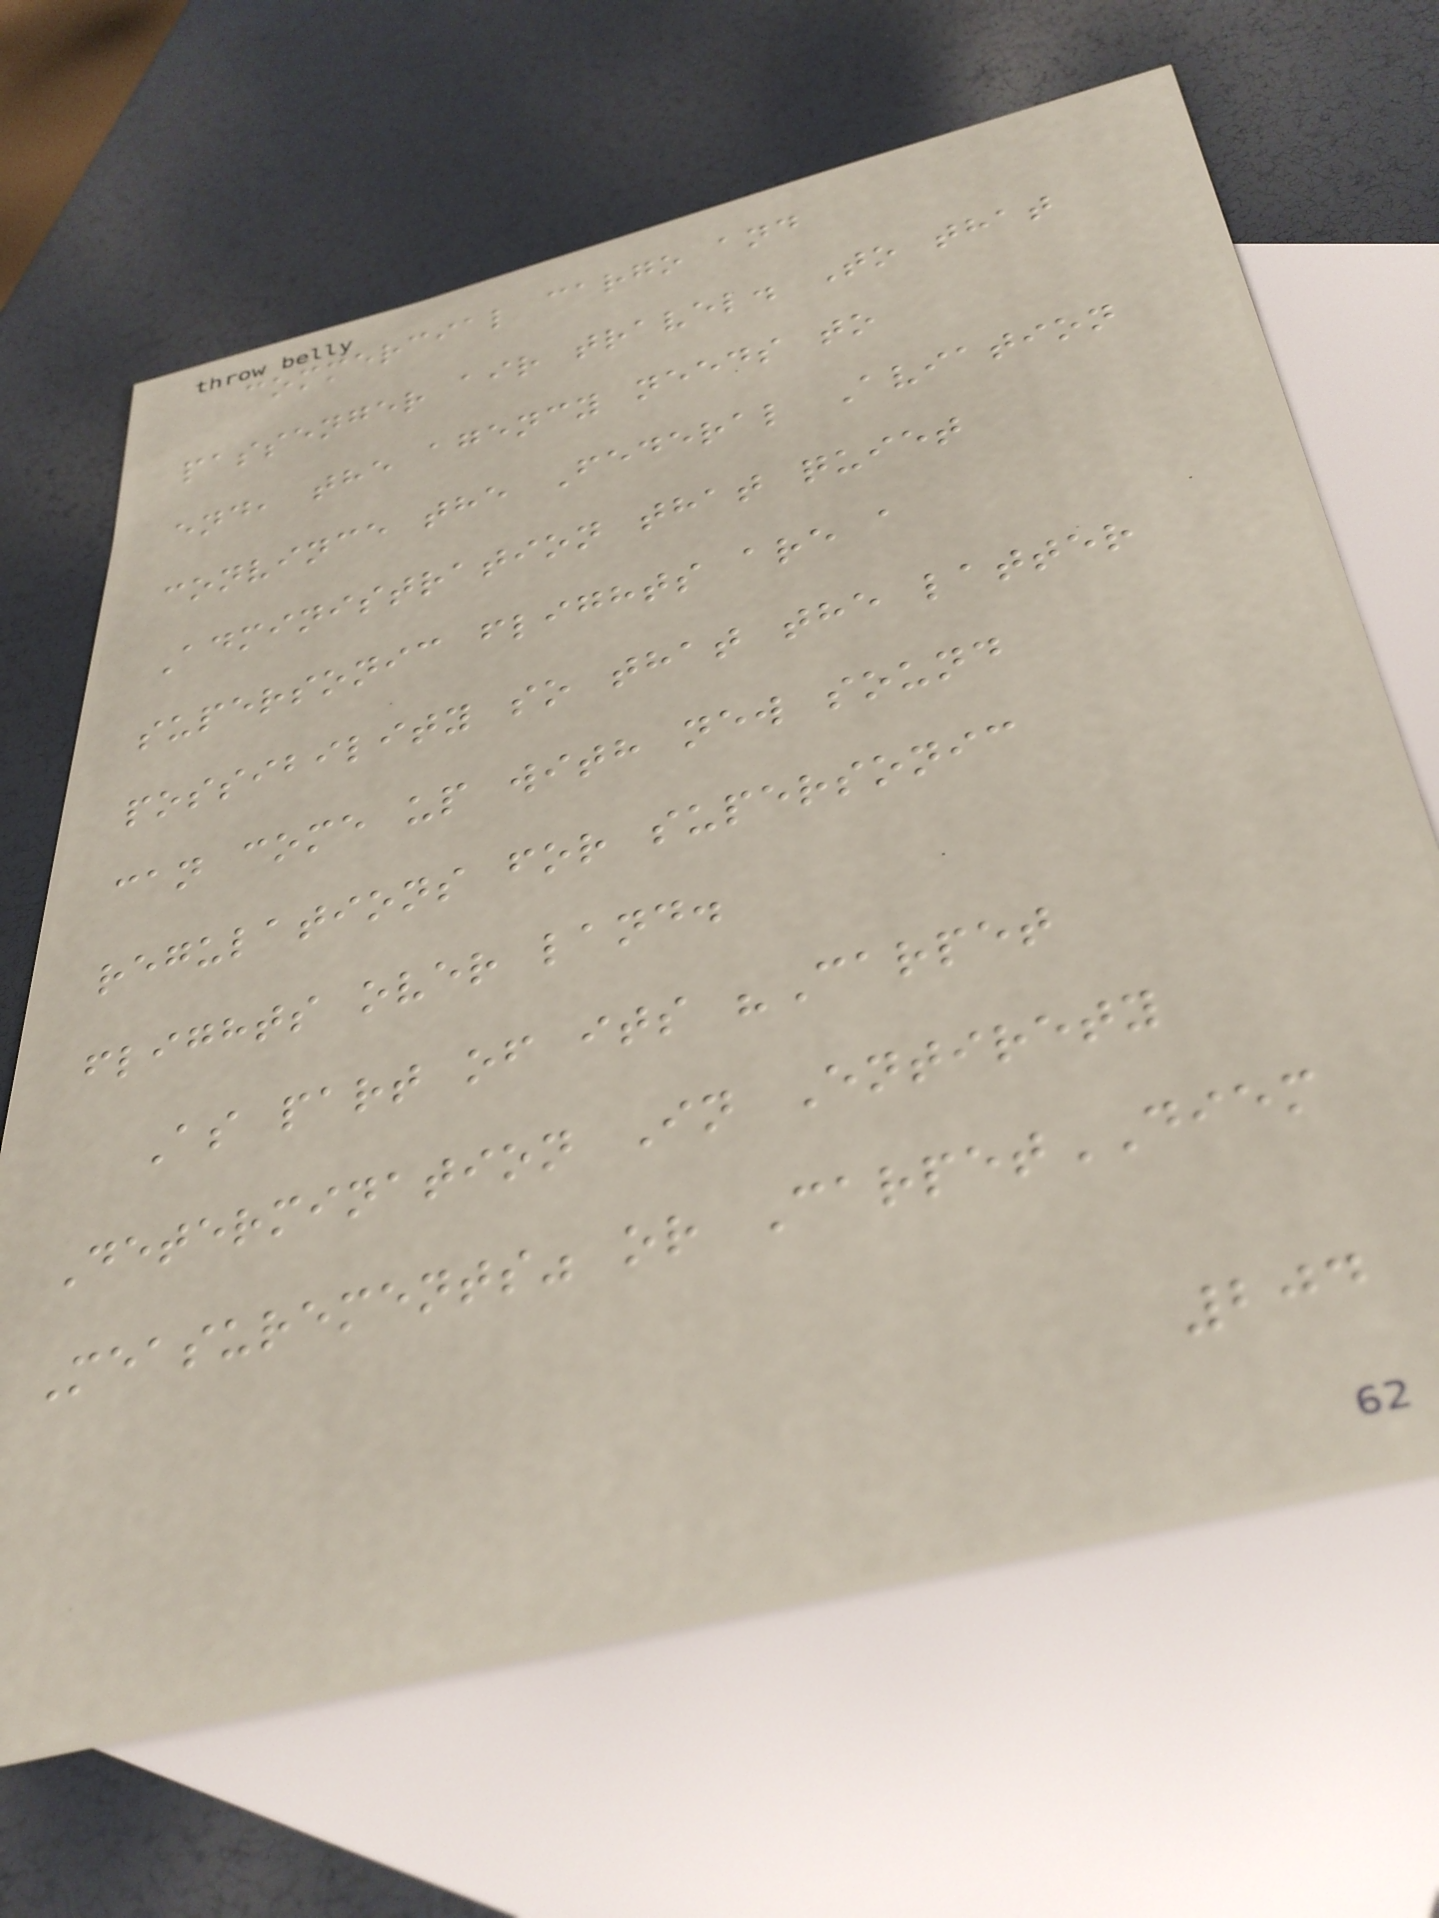commercial cargo and
passenger air travel. To that
end, the agency needs to
convince the Federal Aviation
Administration that quiet
supersonic flights are a
possibility so that the latter
can come up with new sound
regulations for supersonic
flights over land.
As part of its "Carpet
Determination In Entirety
Measurements" or CarpetDIEM
204
